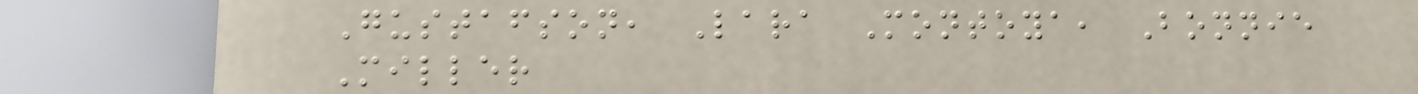Gustafson, Lara Montoya, Bonnie
Miller
